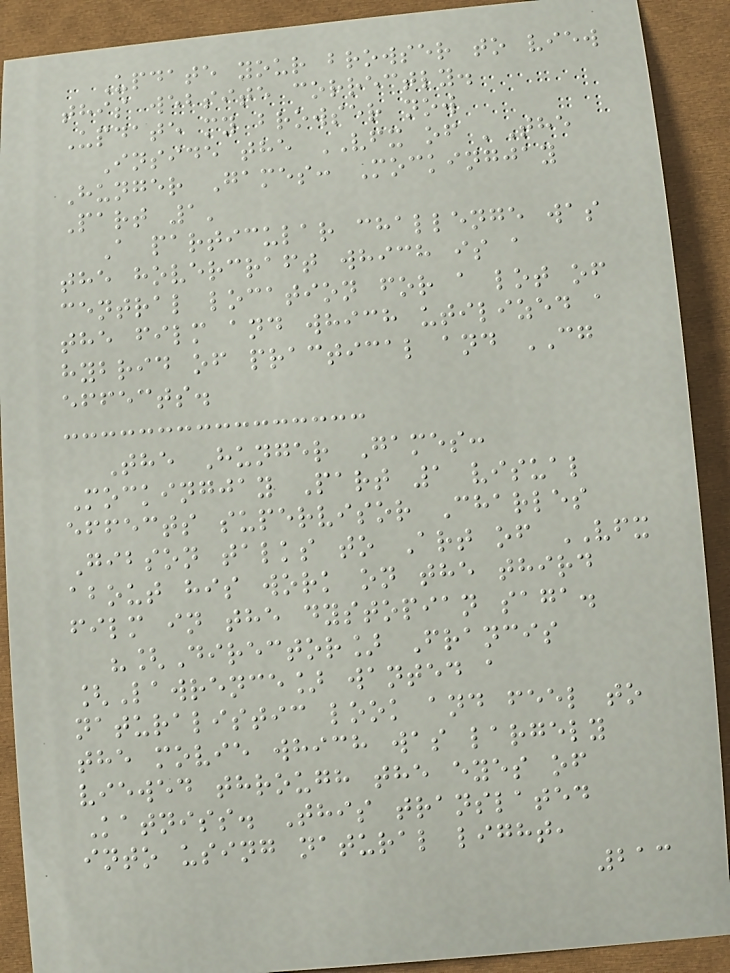Update your browser to view
this website correctly.
Update my browser now
Inside the VFX of 'The
Hunger Games: Mockingjay
Part 1'
A particular challenge was
the hovercraft which is a
central location for a lot of
the film and which utilized a
hybrid of practical and CG
effects.
The Hunger Games:
Mockingjay Part 1 visual
effects supervisor Charles
Gibson talks to Art of VFX
about his work on the third
film in the dystopian saga.
"[Director] Francis
[Lawrence] wanted a
naturalistic look and feel to
the movie which was largely
viewed through the eyes of
Katniss. This translated
into using natural light,
213
